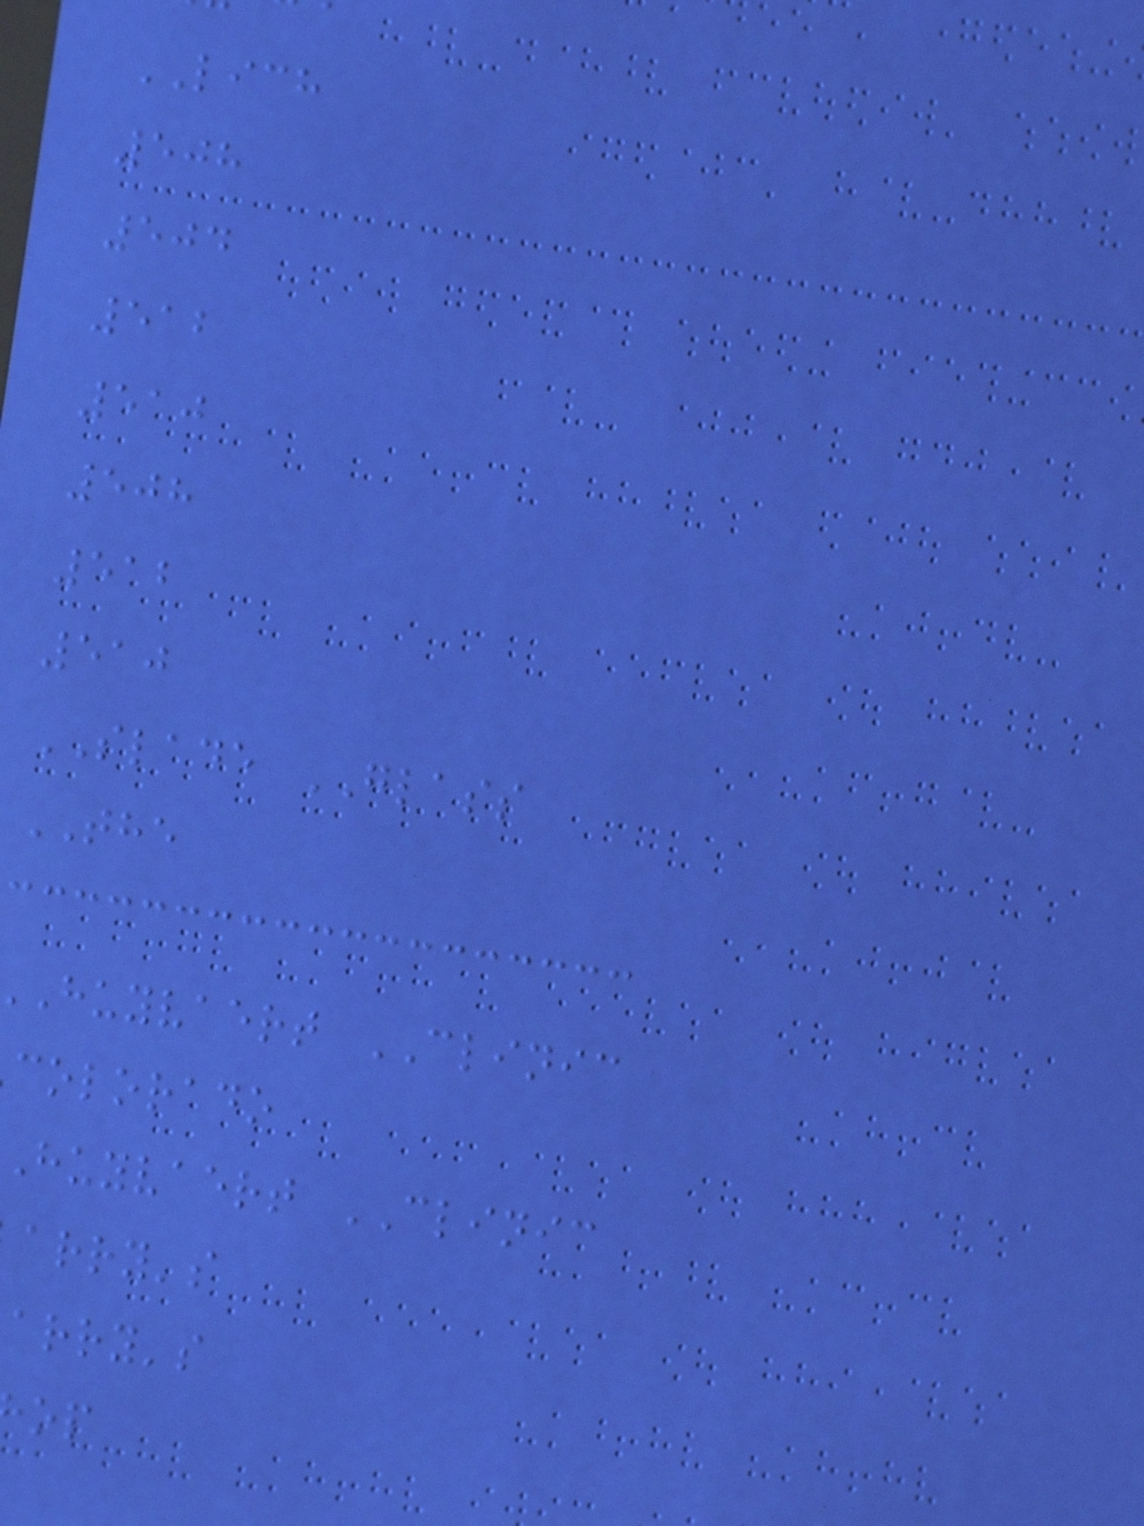LICH
508
504
512
510
508
512
510
SLADE GLASS
THE
huyvaert CLINIC
colorado
huyvaert CLINIC
arry's
arry's
